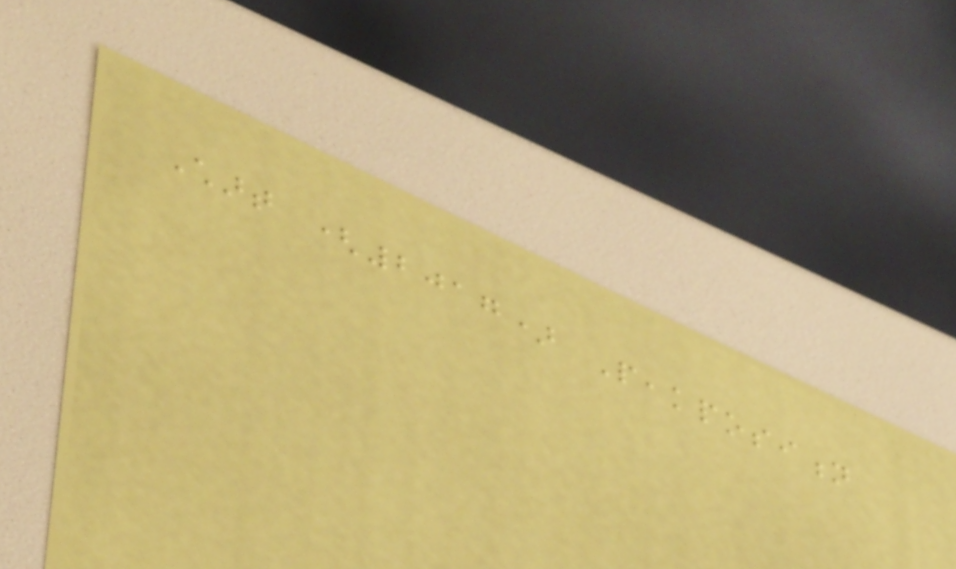Chart (2017) Peakposition
